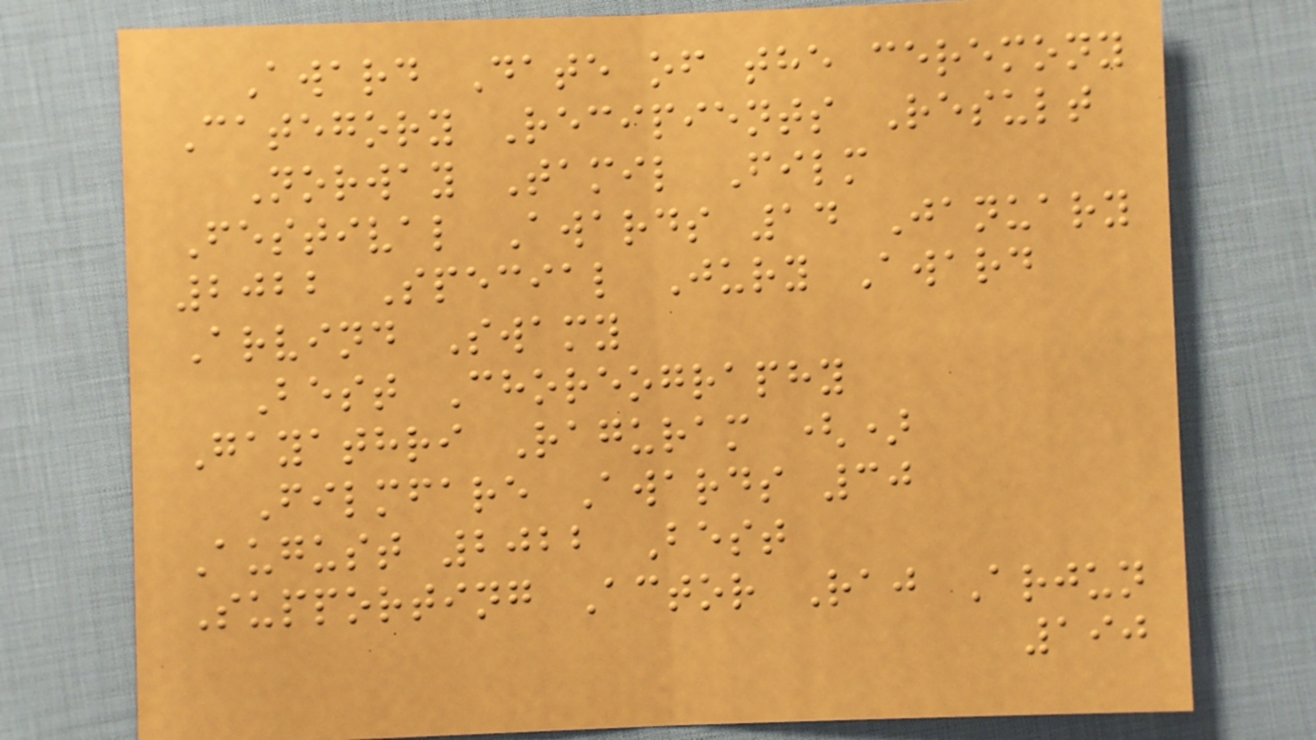Award Date of the ceremony
Category Recipients Result
Norway Tamil Film
Festival Awards 14 January
2022 Special Jury Award
Arvind Swamy
Best Choreography
Gayathri Raguram ()
Filmfare Awards 30
August 2022 Best
Supporting Actor Raj Arjun
190
